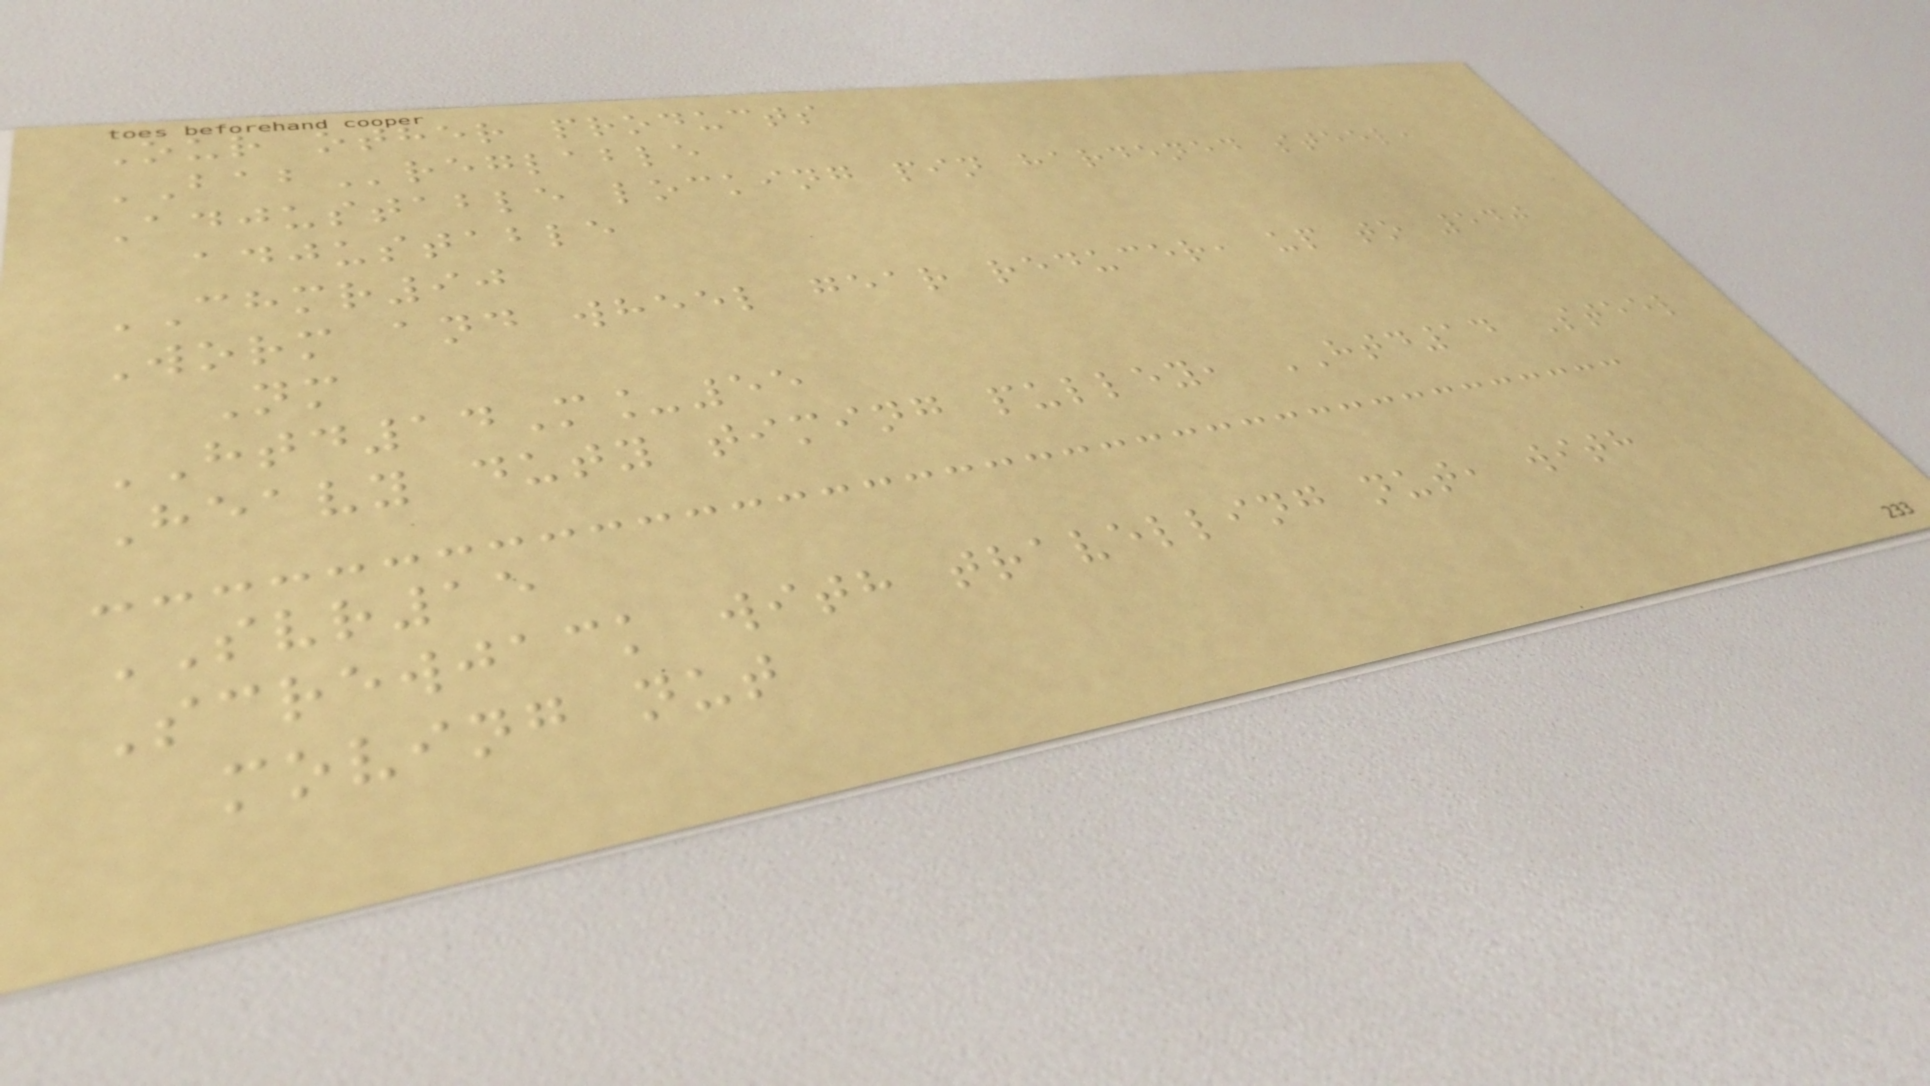Our other products
BABreglable
Adjustable locking pin hardened steel,
adjustable
CHMR90
Worm and wheel gear reducer, up to 540
Nm
HTD14M_55
Heavy duty timing pulley, HTD14 Steel
SVR15
Screwjack with travelling nut, with
moving nut
